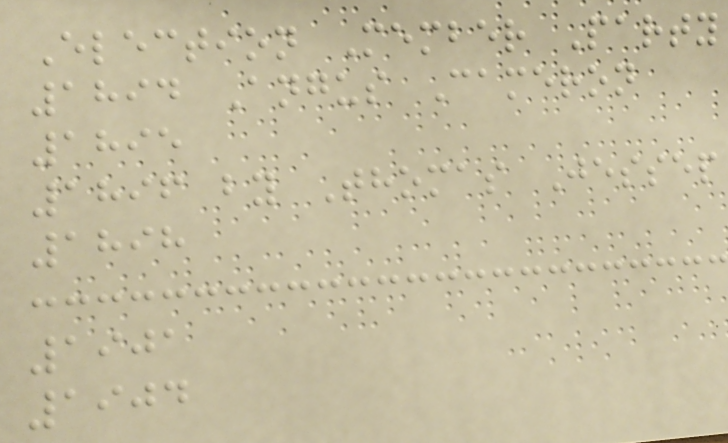Election Member Party
1894 Angus Cameron
1895
1896 by Thomas Jessep
1898
1901
1904
